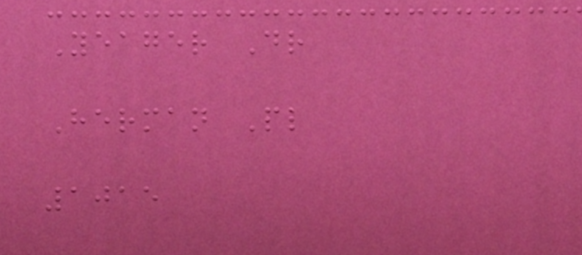Yeager Dr
Herman Pl
1015
